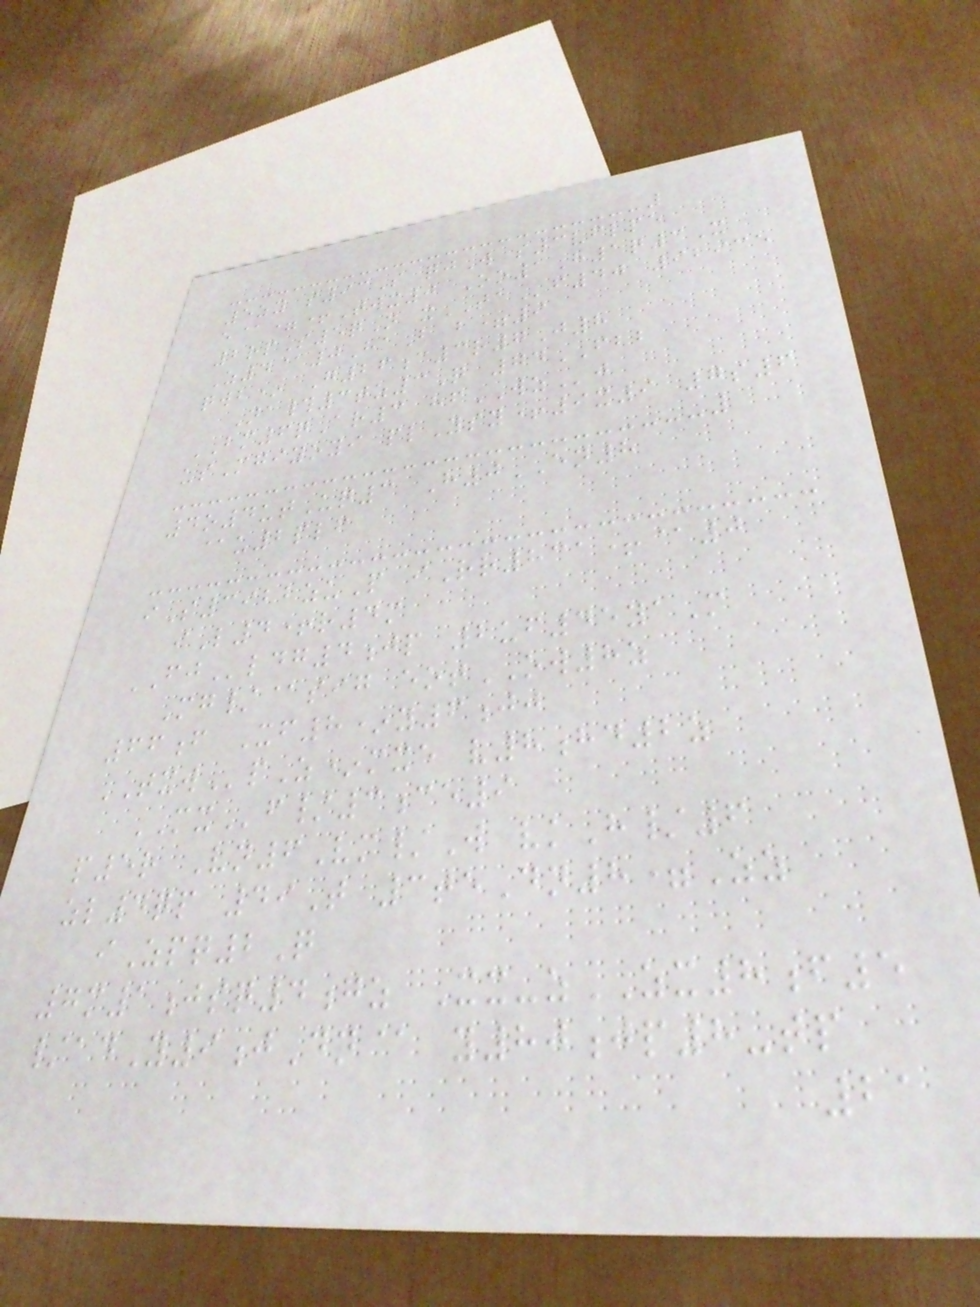5zy s93S qjW s3vflpe
e@=+Twx0 Oo1H1q3X
2rpS5qN xTAf40 92935
Z4@0HaB b=9
qwb* G26c3r7J8
Na#3tz3Q 74FBB
BM6qAr3 hfWZj
usMgiyoyi plYsy+9x9 7s6
4o4utUq3 H0EN8
@u2plf
iS3922zuP iRr831+@0
iL4+r4m
FJldg4jp 2uf45yaM
Mg/@sig eotOW8z
66f Xf8*y6jj
TXWpZ*mxe v8hd2z
MXf/3ce9
p5r Vn6Vm/W vkH/6
zl4qp 49T 3teDn8=Zz
iZpq2Q
7m1jsq4gz Xx-zZX8f5
/adY9jDn@ y80jp8-tp
21
